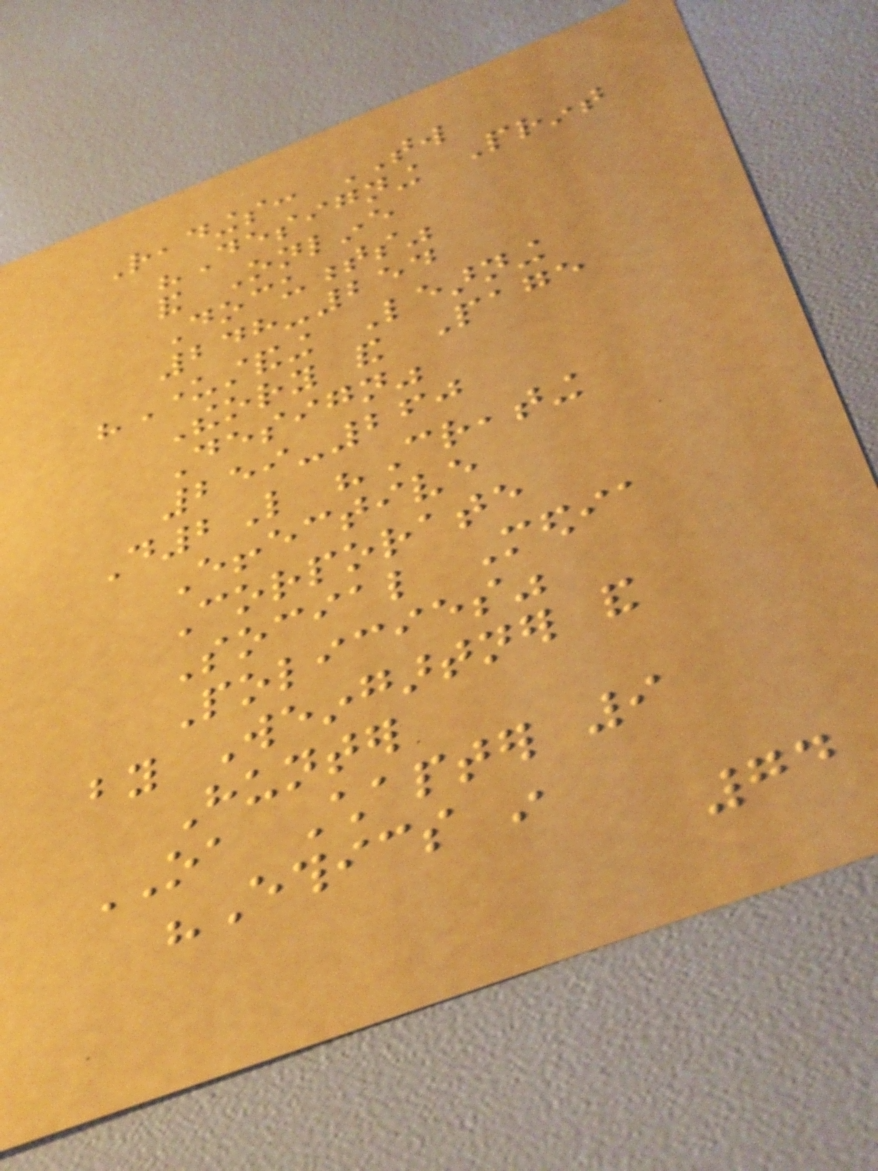Readings: TW
"Designing Print
and Online
Documents"
248-254
"Understanding Learning
Theory and Page
Design"
259-260
D2L "Creating
Effective
Corporate
Social Media
Policies"
by Weingartner and
Hunter
OA Chapter 9
"Ethics in
74
